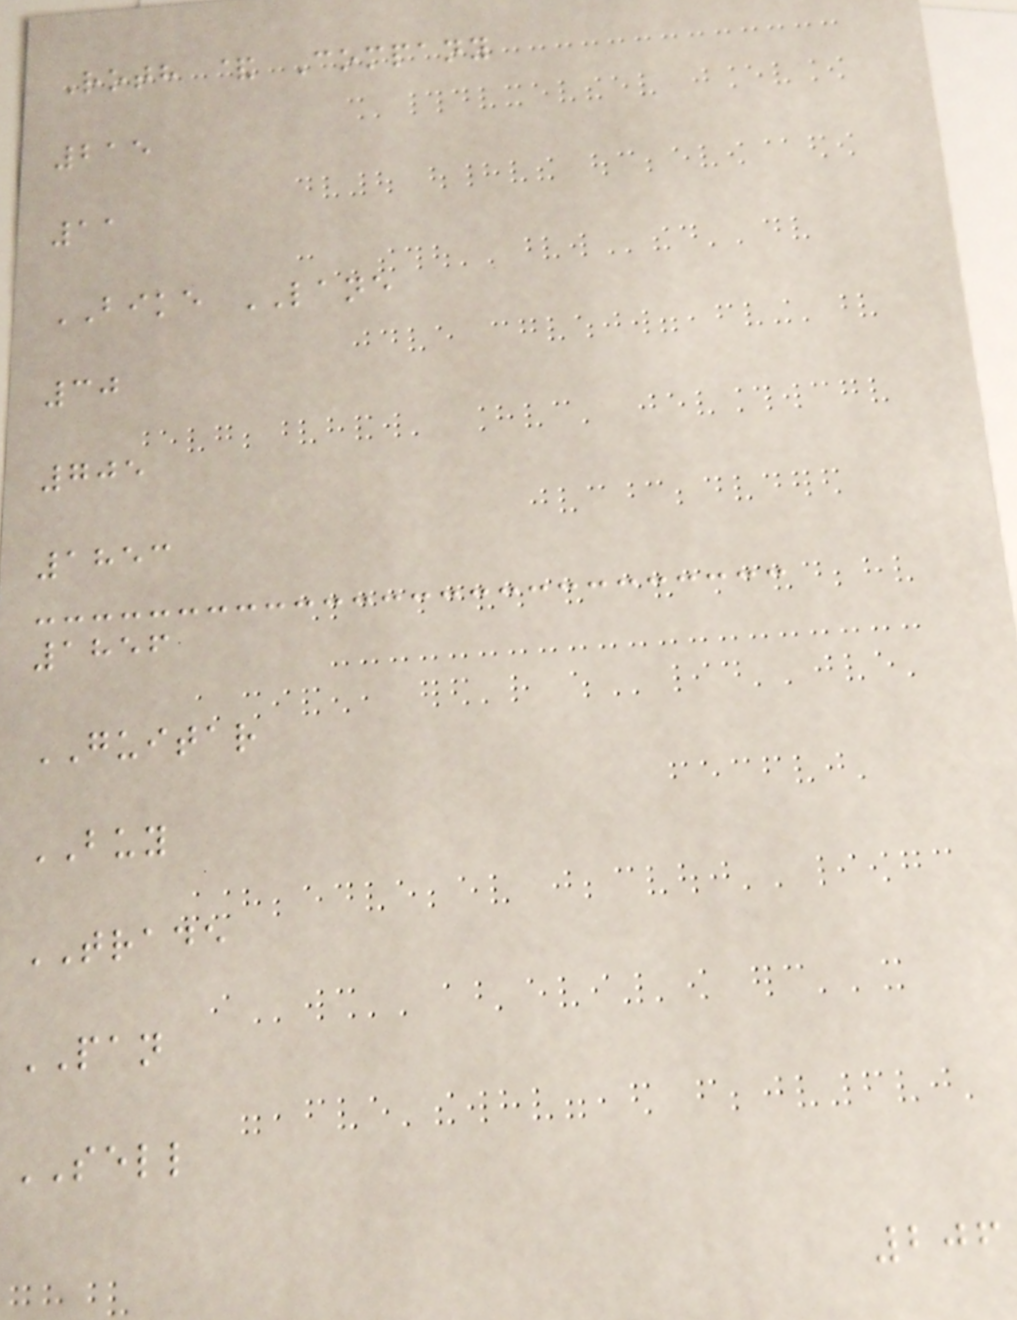Roth & Company
215
11
BIKE LANE
30
705
1853
1856
GUITAR
BUY
TRADE
PAN
SELL
206
